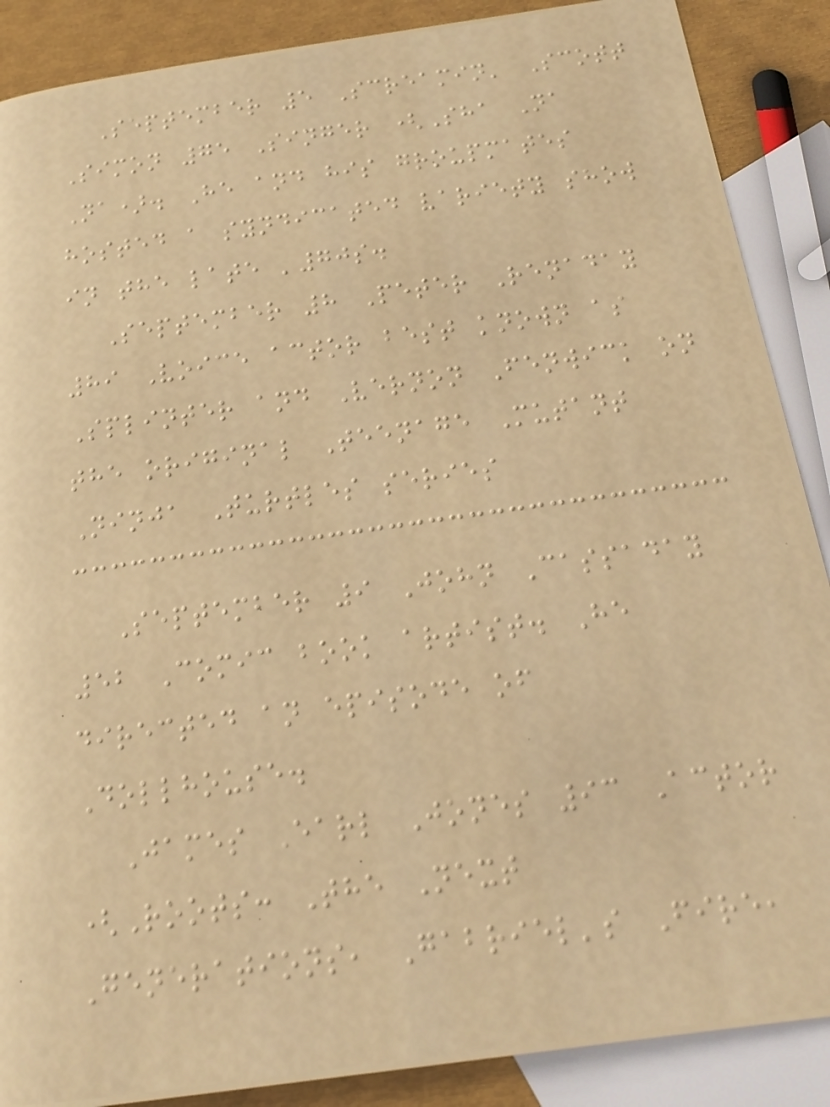September 5 Screamin' Scott
Simon 75 Singer (Sha Na
Na). He and his groupmates
hosted a syndicated variety show
in the late '70s.
September 8 Peter Renaday
89 Voice actor best known as
Splinter and Vernon Fenwick on
the original Teenage Mutant
Ninja Turtles series
September 9 John Cassaday
52 Comic book artist. He
directed an episode of
Dollhouse.
James Earl Jones 93 Actor
(Roots: The Next
Generations, Gabriel's Fire,
